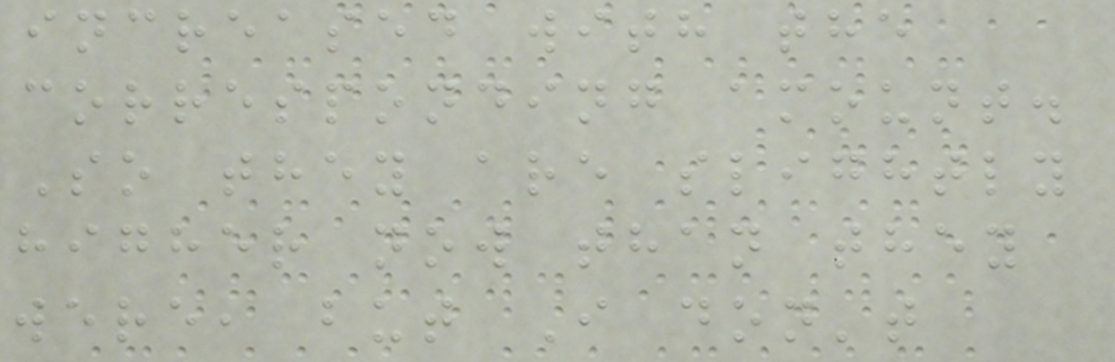increased with the
corresponding amount.
So they are slightly
higher now than they
were, but I don't
